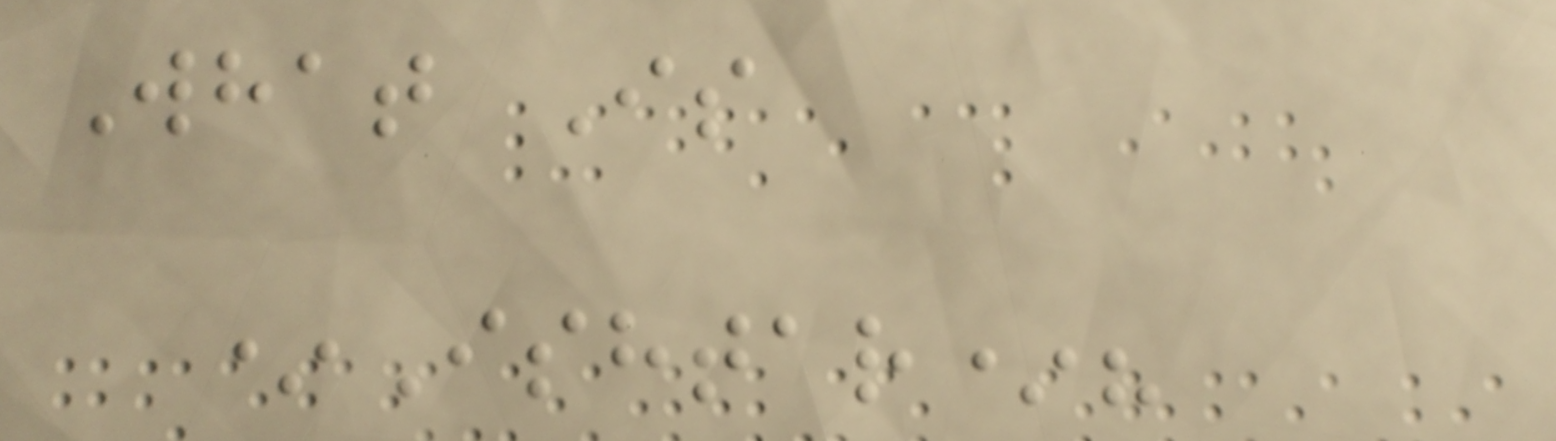What Is
*Ishtar*?
